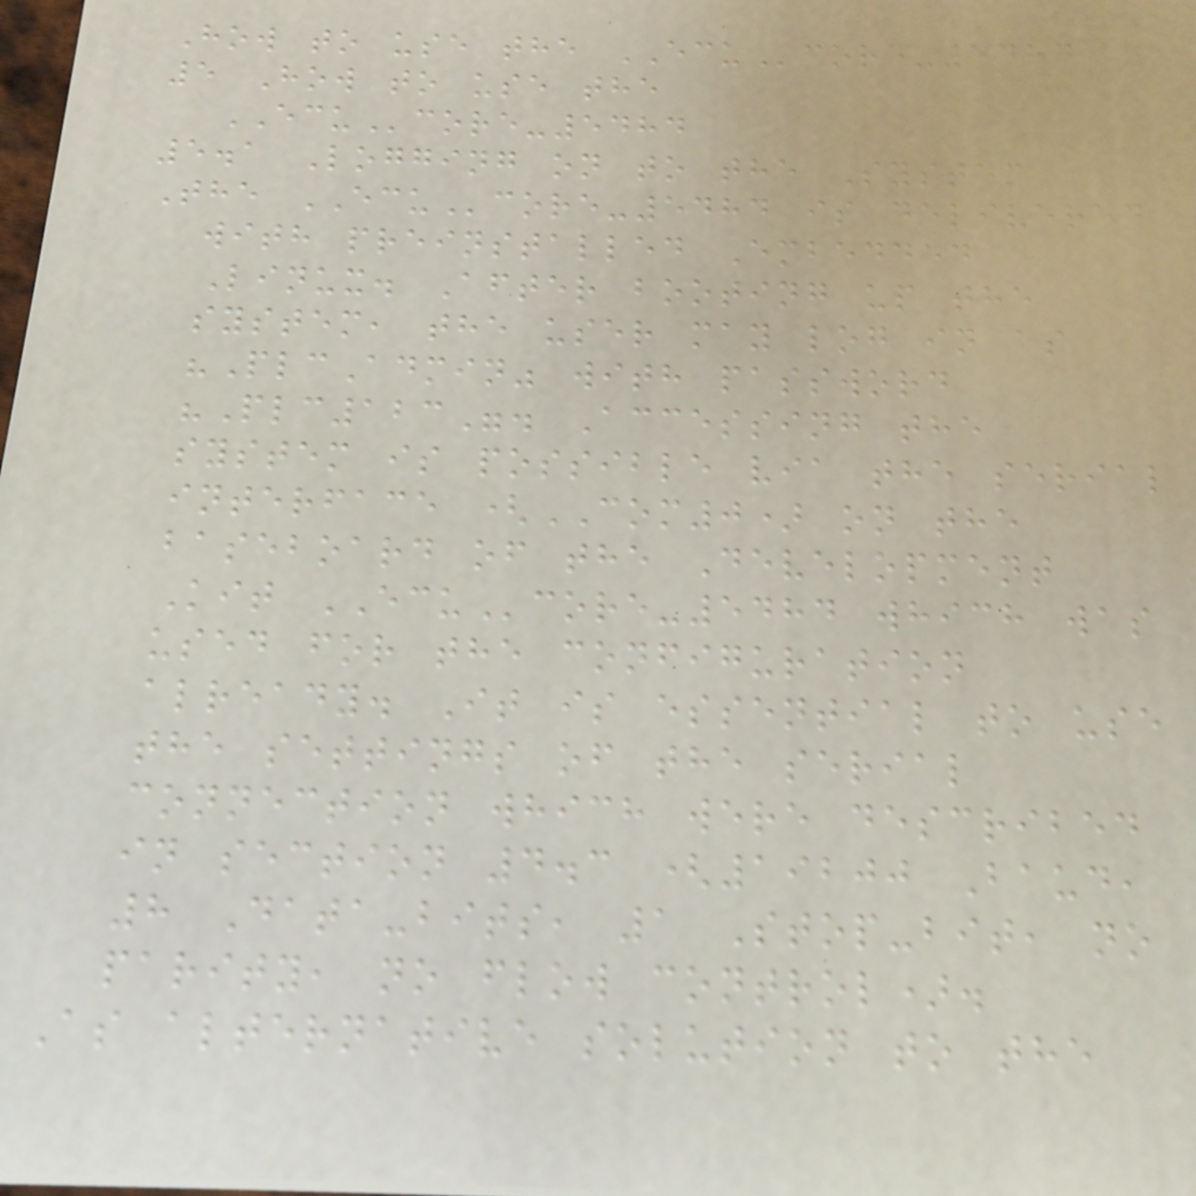How to use the ECUcore-5484
5 How to use the
ECUcore-5484
5.1 Logging on to the System
The ECUcore-5484 is delivered
with preinstalled Embedded
Linux. After booting up the
system, the user may log in as
"PlcAdmin" with password
"Plc123". Accessing the
system is possible via the serial
interface (COM0) on the
baseboard of the Development
Kit ECUcore-5484 which was
used for the configuration
already. It is essential to use
the settings of the serial
connection which were described
in section 4.3 (19200 Baud,
8 Data-bits, 1 Stop-bit, no
parity, no flow control).
As alternative solution to the
